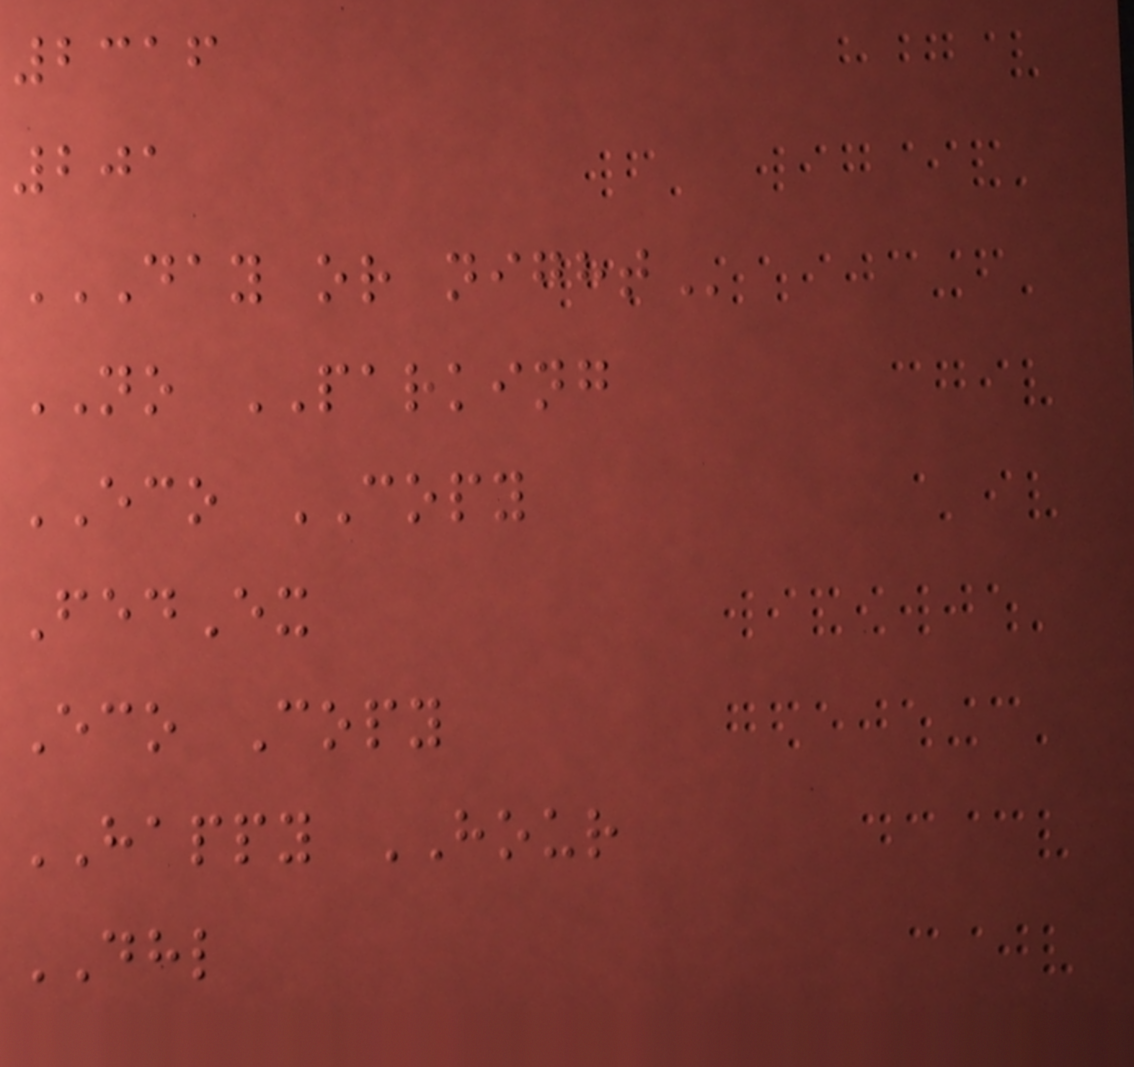2316
201
DAY OR NIGHT
NO PARKING
ECO COPY
FedEx
Eco Copy
HAPPY HOUR
DHL
